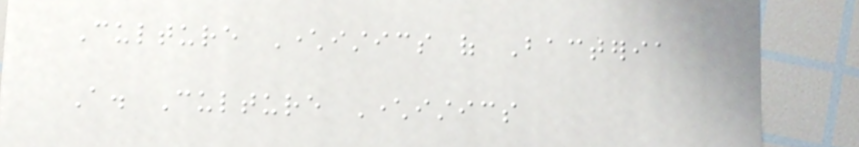Culture Characteristics of Bacteria
A. Culture Characteristics
